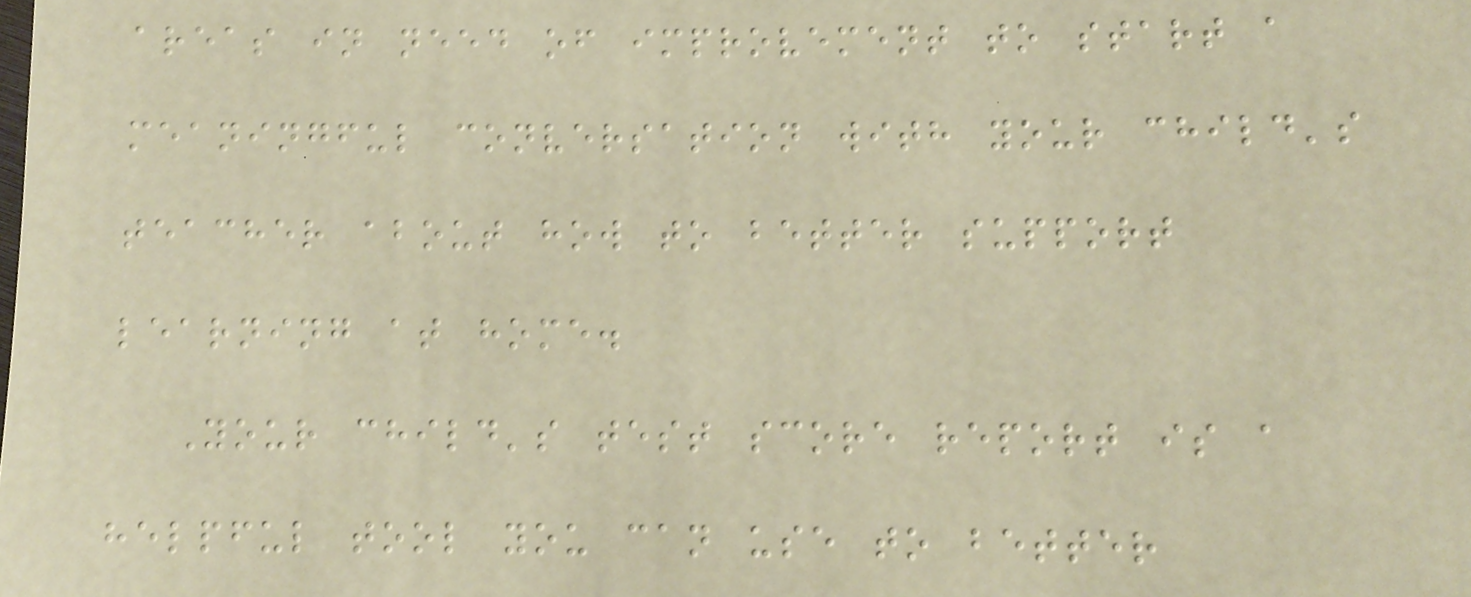areas in need of improvement to start a
meaningful conversation with your child's
teacher about how to better support
learning at home.
Your child's test score report is a
helpful tool you can use to better
